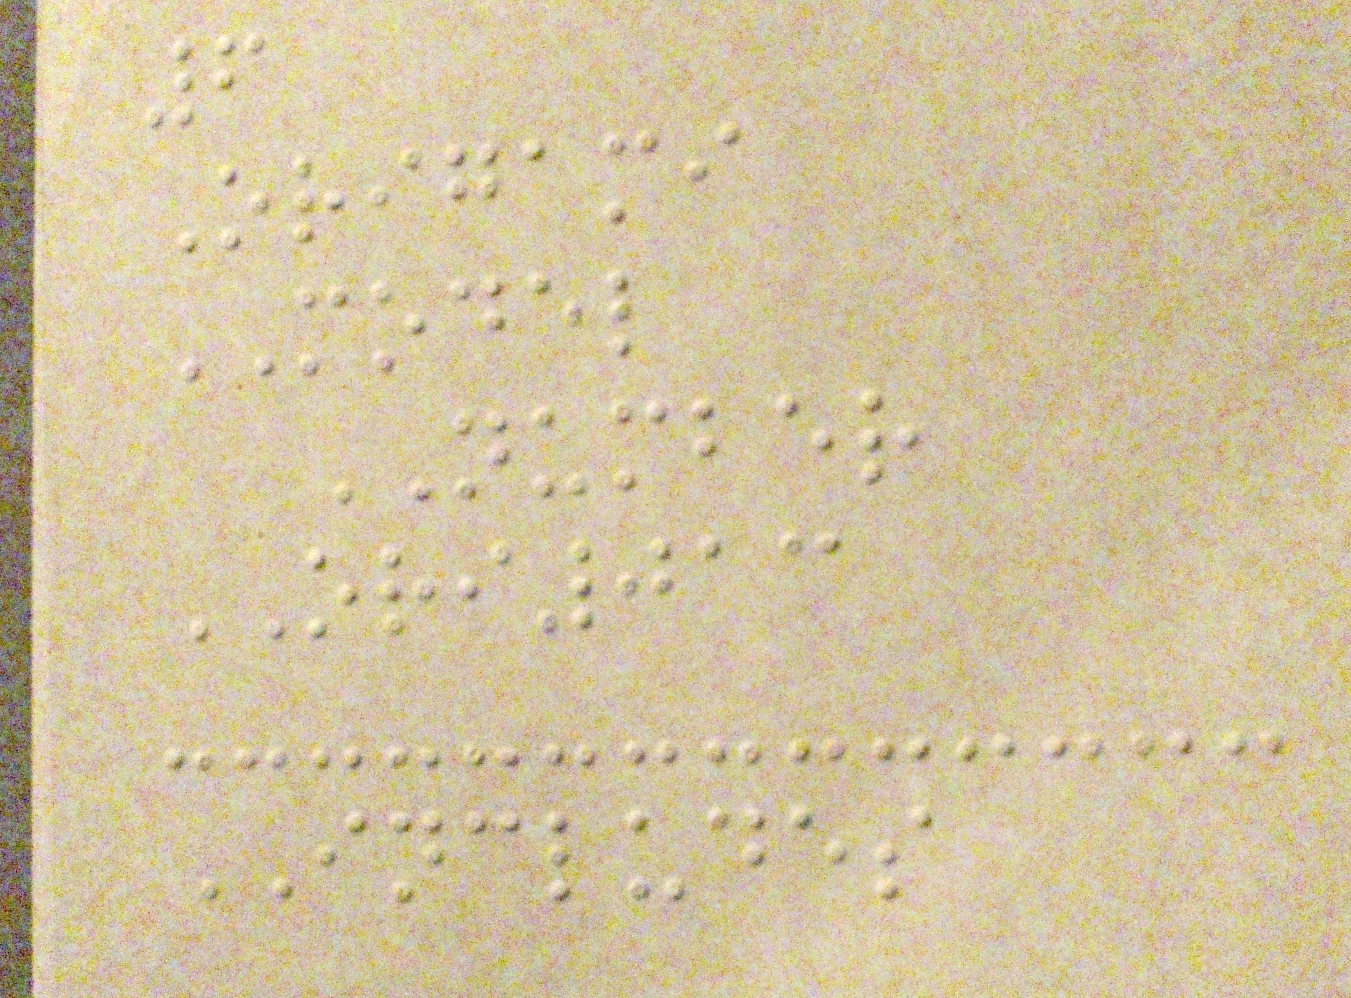6
Origami
MODEL
NUMBER
ORI013
INCLUDES
